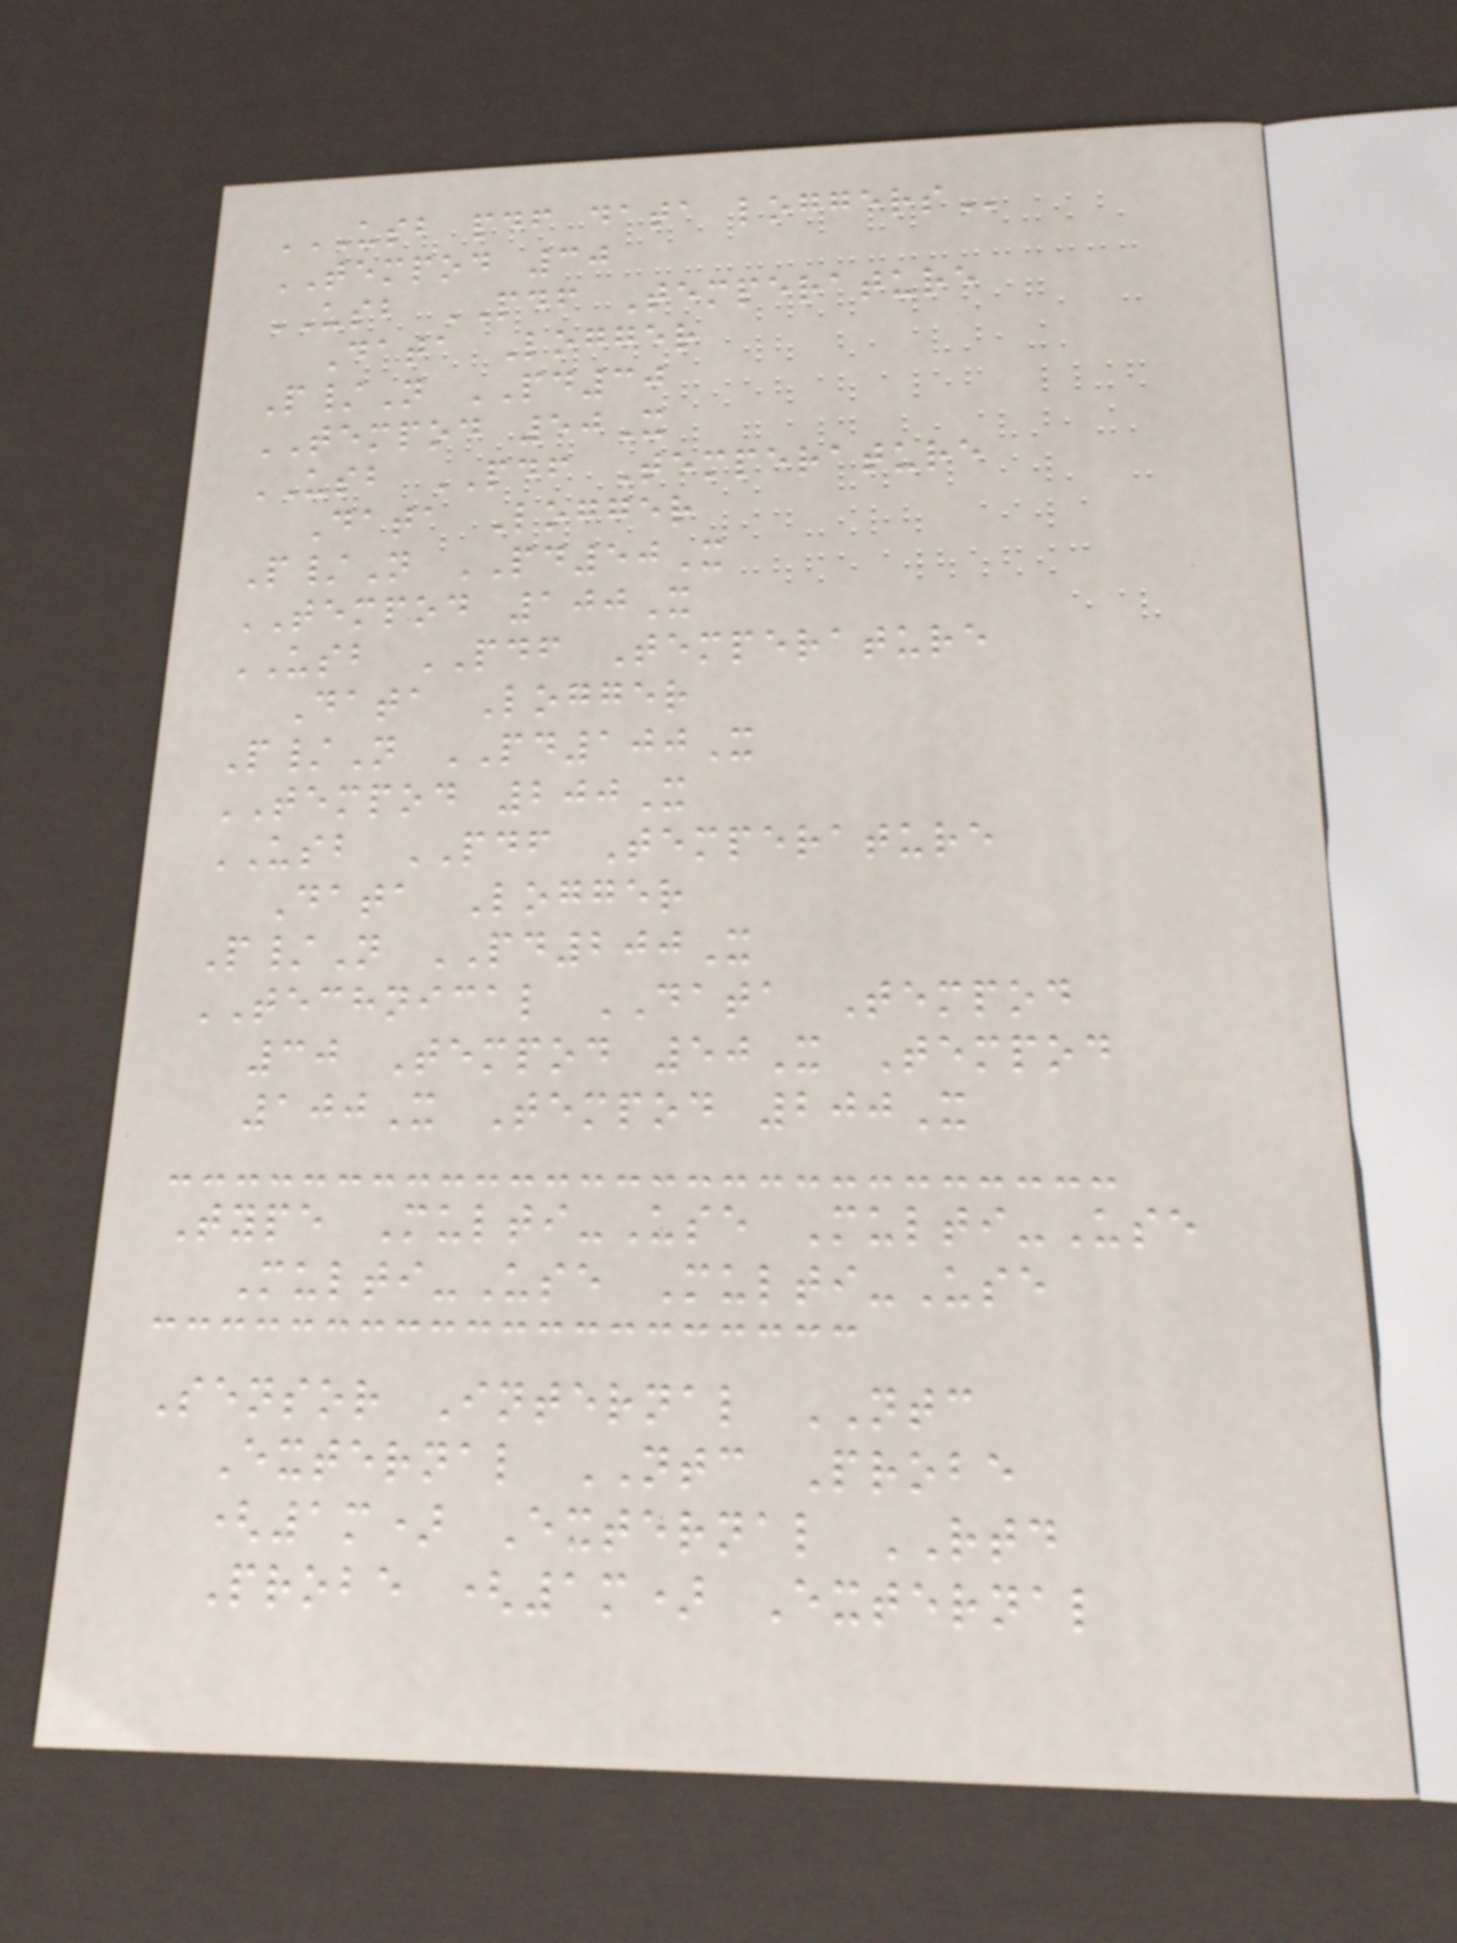USB PDF DATA LOGGERS
TEMPOD 30
USB PDF Temperature
Data Logger
P/N PD30
TEMPOD 50X
USB PDF Temperature
Data Logger
P/N PD50X
TEMPOD 100X
USB PDF Temperature
Data Logger
P/N PD100X
TEMPOD 200X
USB PDF Temperature
Data Logger
P/N PD200X
TECHNICAL DATA Tempod
30 Tempod 50X Tempod
100X Tempod 200X
Type Multi-Use Multi-Use
Multi-Use Multi-Use
Sensor Internal NTC
External NTC Probe
(1m) External RTD
Probe (1m) External
